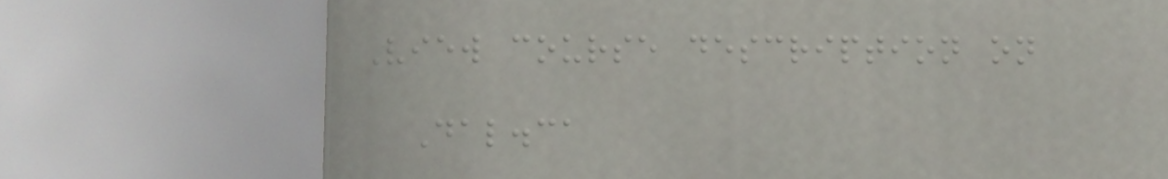View course description on
Dal.ca
